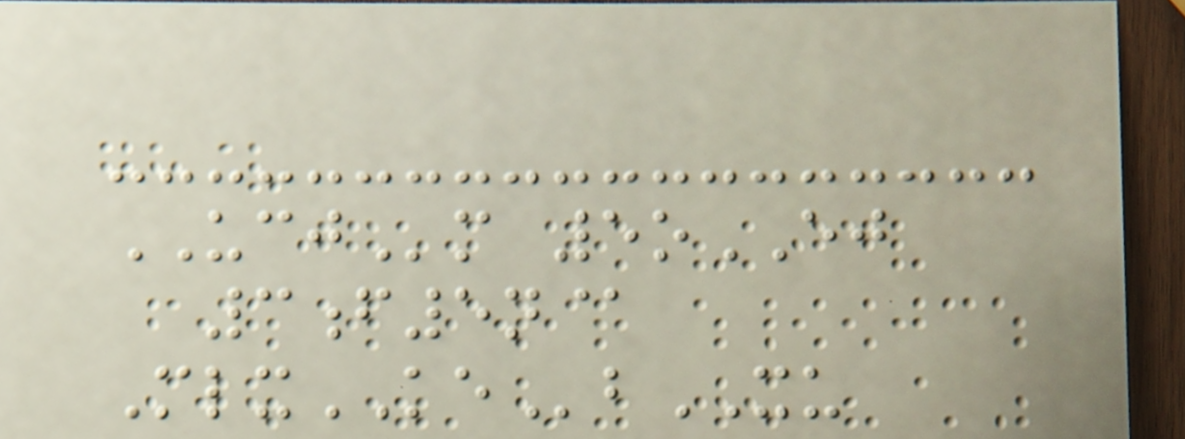UCJm 5oEJ
3f5n@
MlxKEbXU
